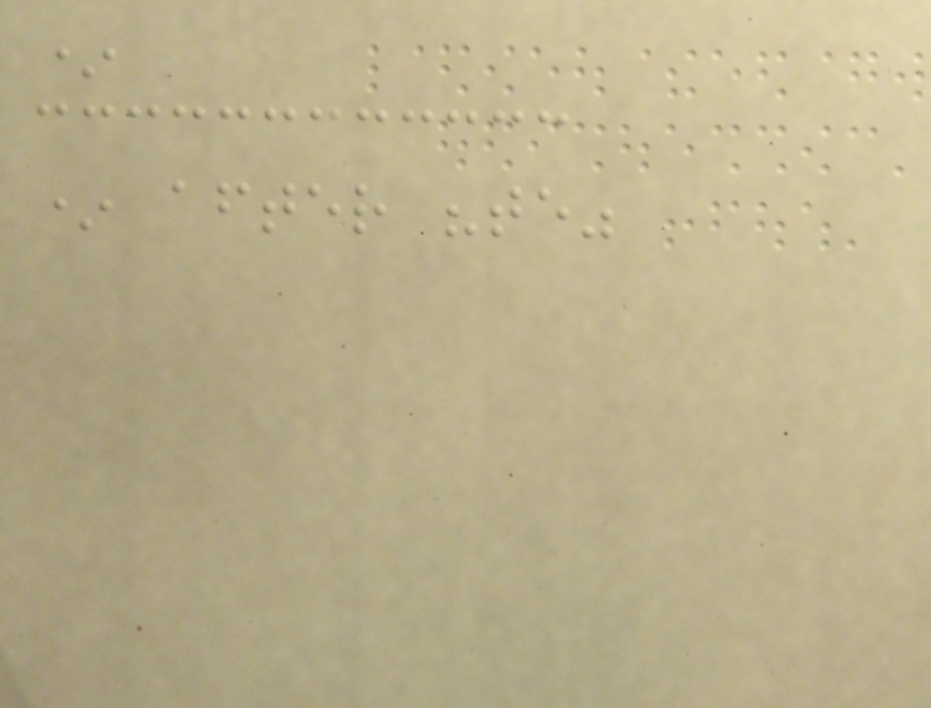*
* after "te"
